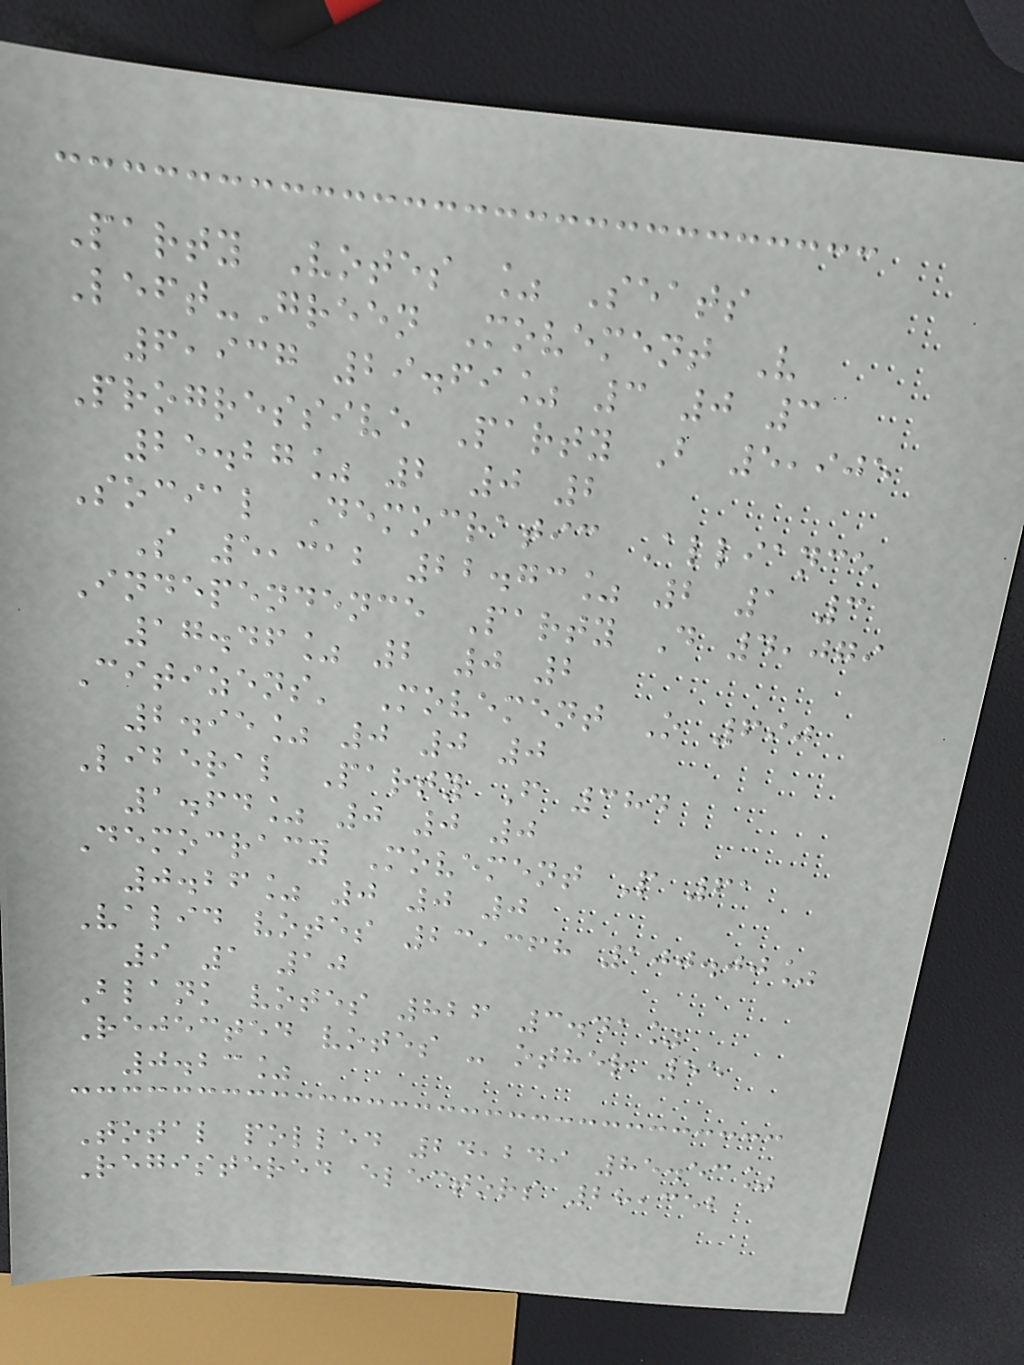Party Votes % Seats
Left-Green Movement V
6,937 29.69% 3 0 3
Progressive Party B 5,905
25.27% 2 0 2
Social Democratic Alliance
S 5,312 22.73% 2 1 3
Independence Party D 4,079
17.46% 2 0 2
Citizens' Movement O 690
2.95% 0 0 0
Liberal Party F 384
1.64% 0 0 0
Democracy Movement P 61
0.26% 0 0 0
Valid votes 23,368 100.00%
9 1 10
Blank votes 826 3.41%
Rejected votes - other 55
0.23%
Total polled 24,249 85.53%
Registered electors 28,352
